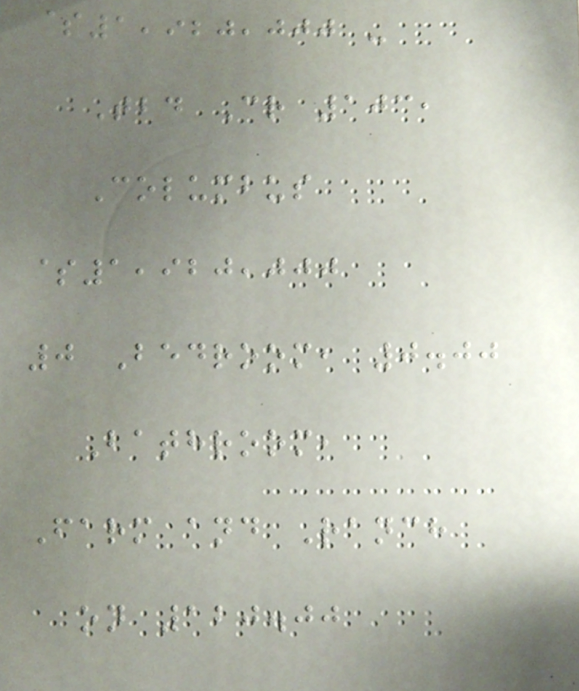$1,920,000 -
Tbd Cr 103,
Columbus
$1,920,000
0 Bedroom, 0.00
Bathroom,
Farm and Ranch
on 120.00
